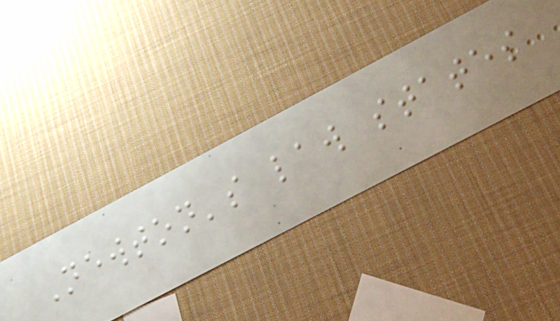Newton's law states
